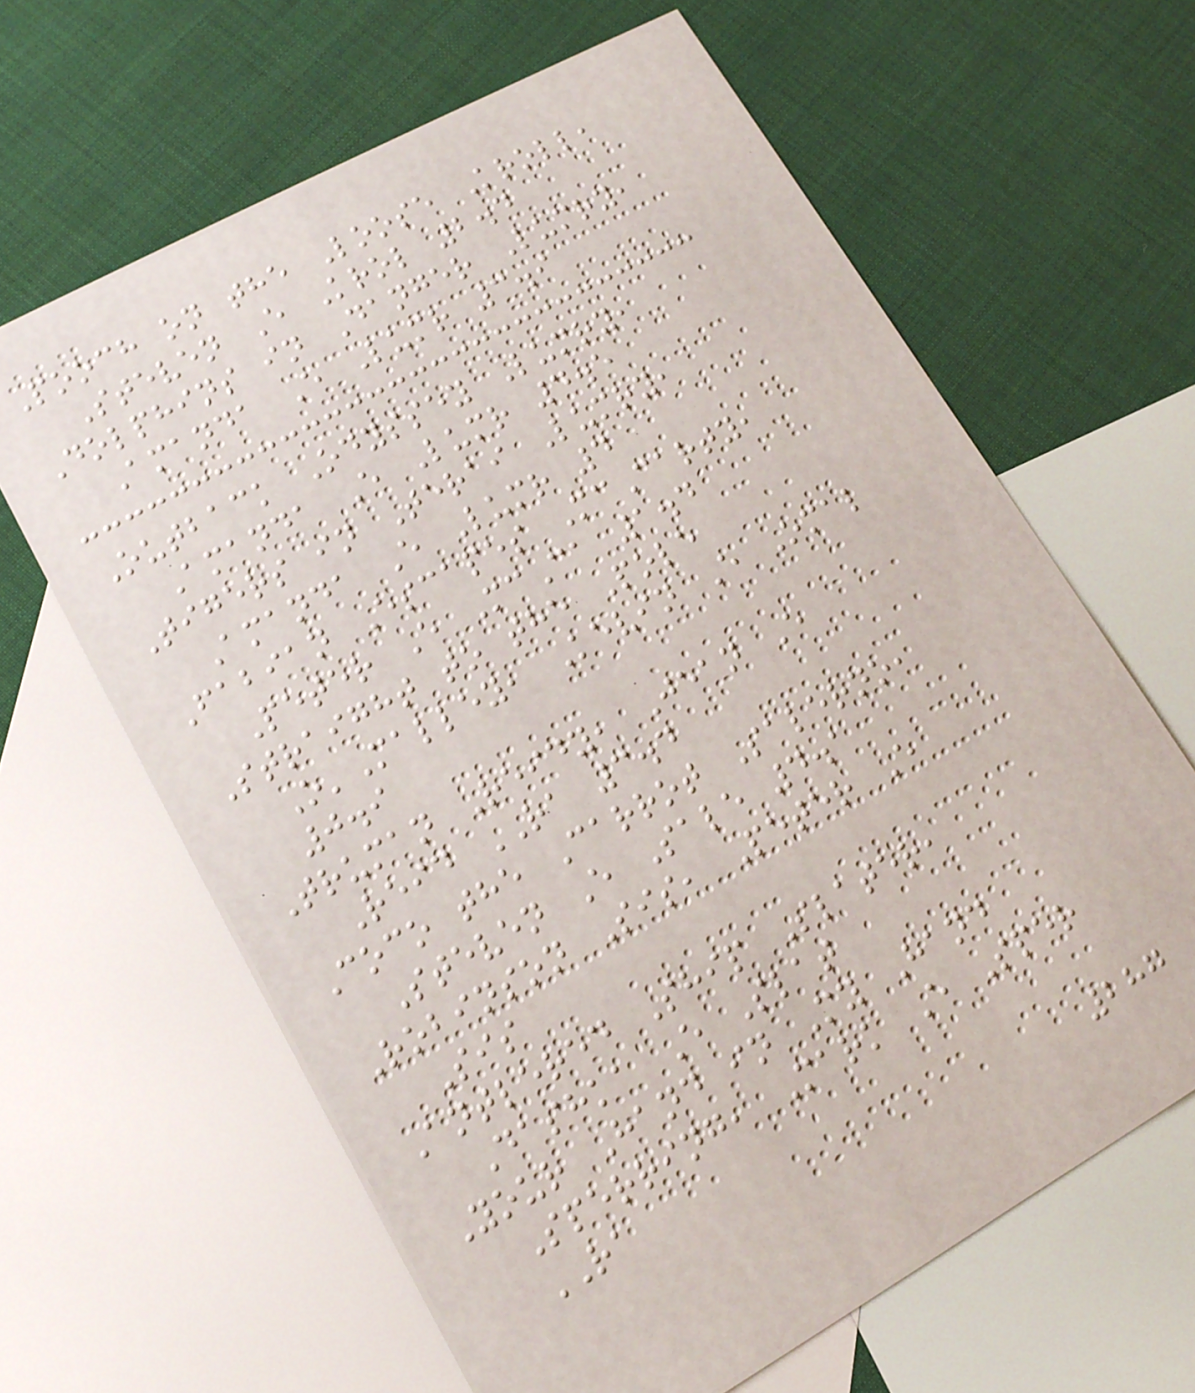Pooch on the Loose Kroll,
Steven E Krol 2.4
Dolphins in Danger Lumry,
Amanda E Lumr 3.9
Outback Odyssey Lumry,
Amanda E Lumr 4.5
Tigers in Terai Lumry,
Amanda E Lumr 4
Fabian Escapes McCarty,
Peter E McCa 1.4
Straight to the Pole
O'Malley, Kevin E Omal
0.9
Truman Reidy, Jean E
Reid RA 3.4
Coco the Carrot Salerno,
Steven E Sale 4.1
Robinson Sis, Peter E
Sis
Antlered Ship Slater,
Dashka E Slat
Your Hand in My Hand
Sperring, Mark E Sper
RA
287
